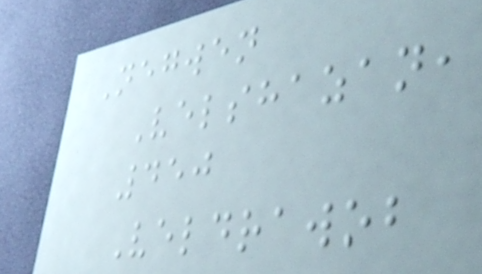Negwen
Velshazan,
450
Veldrawob
